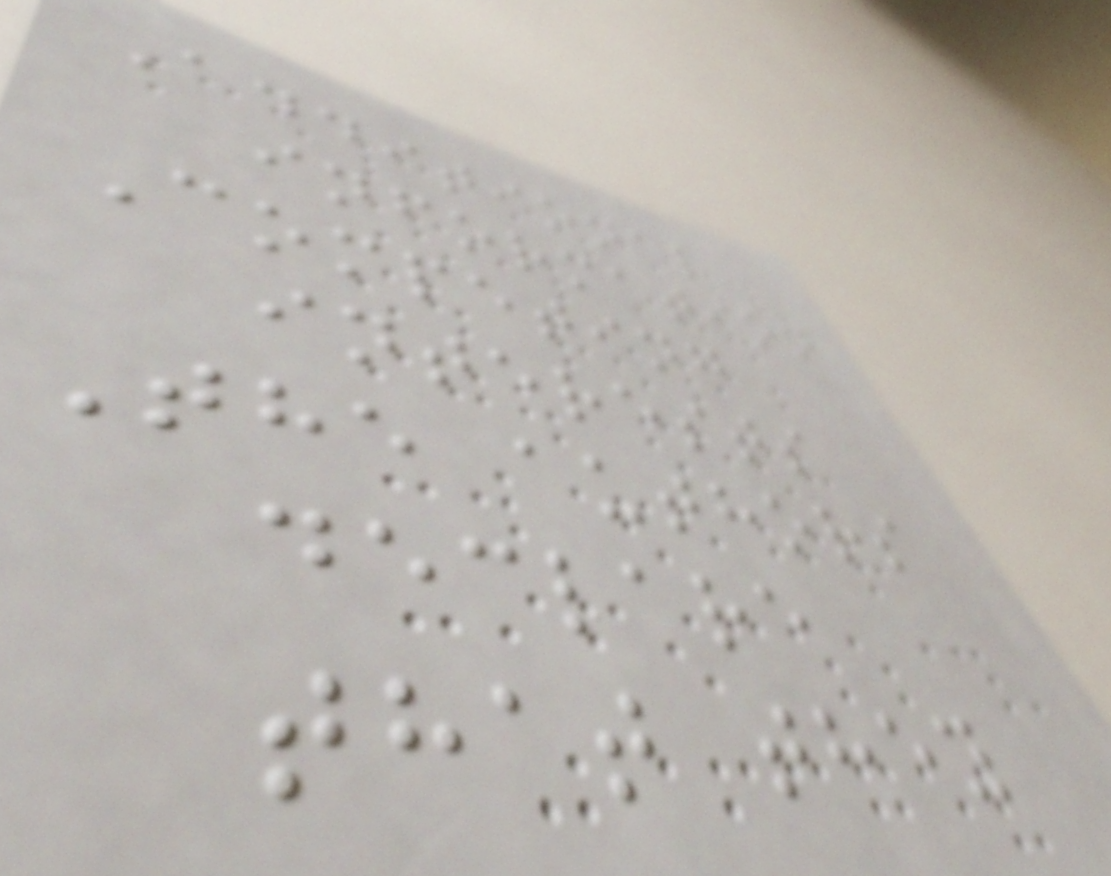Additional
information
Competing
interests
The authors
declare
that they
